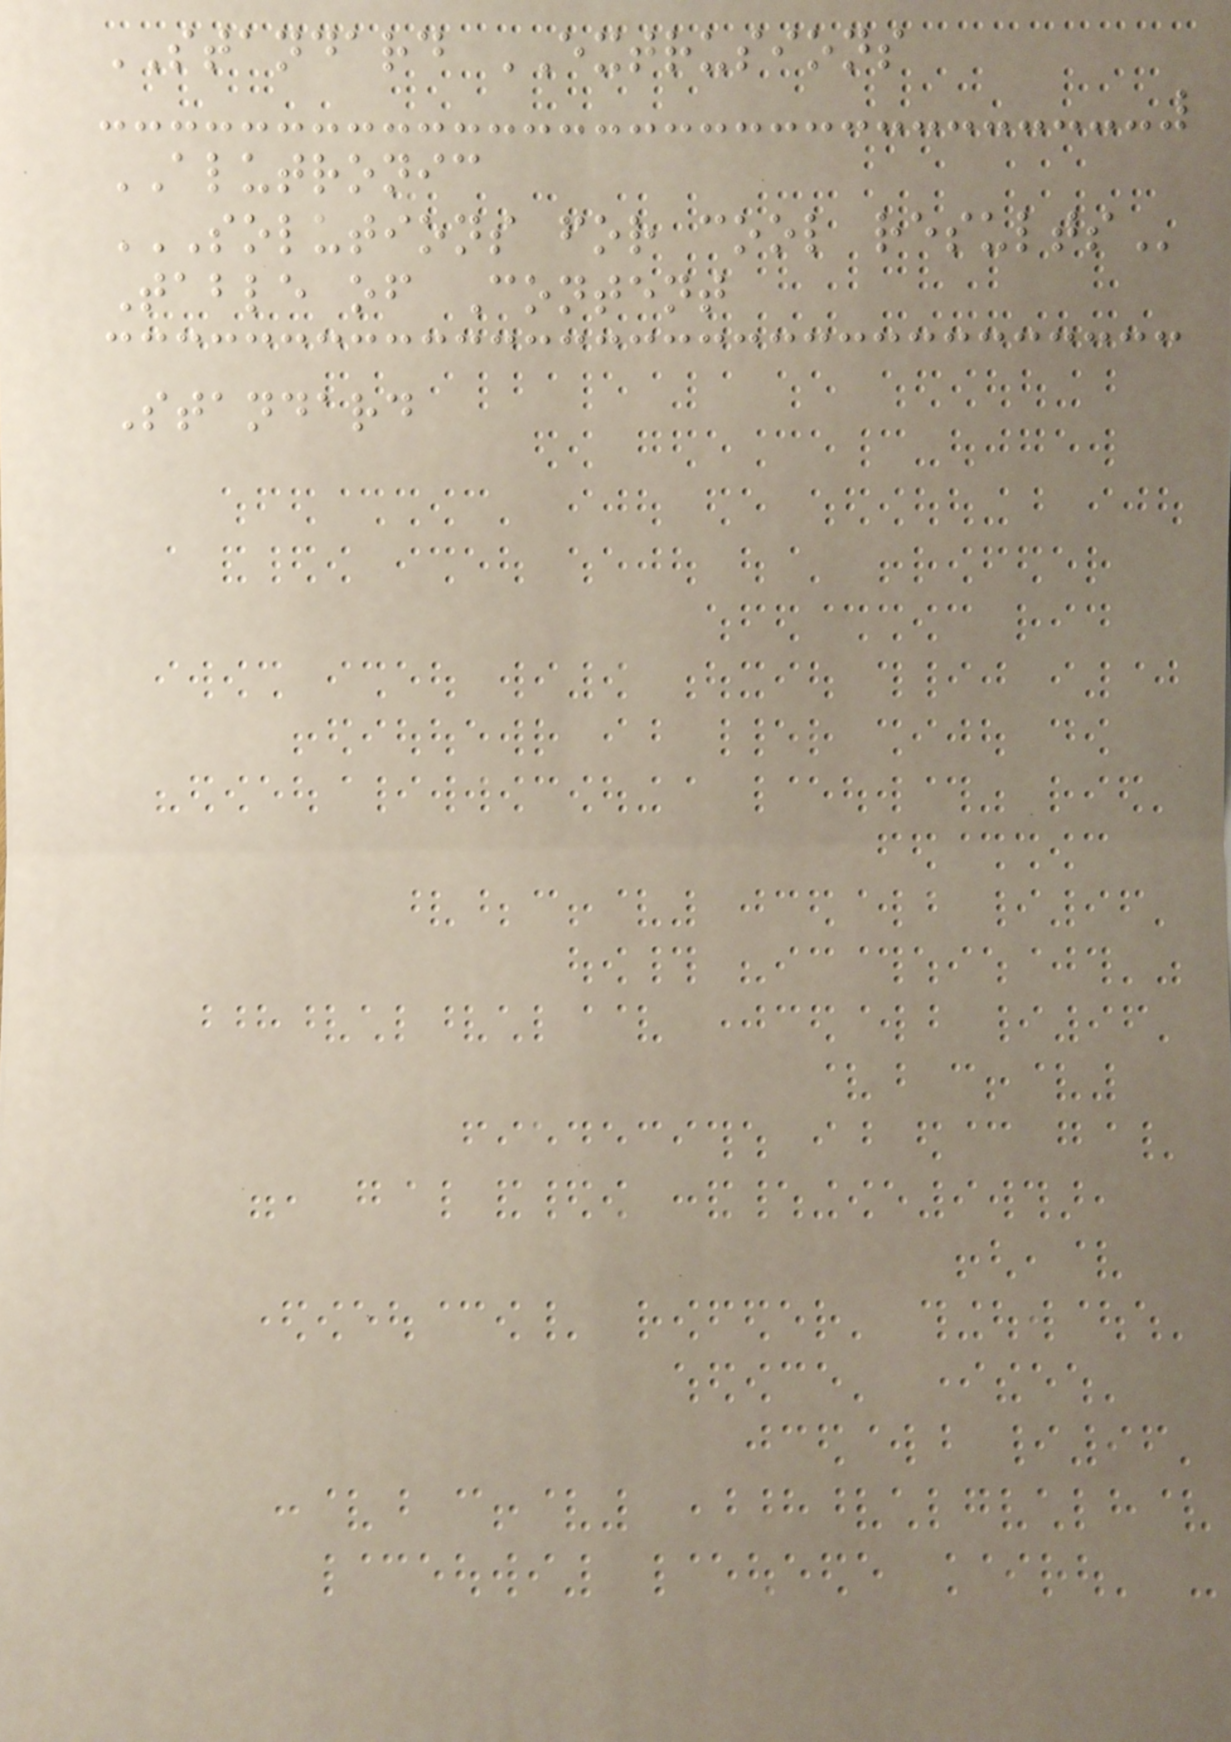STANDARD EXTRUSIONS
ALUTRONIC
SOLUTIONS FOR COOL RESULTS
Table of Content
Standard
